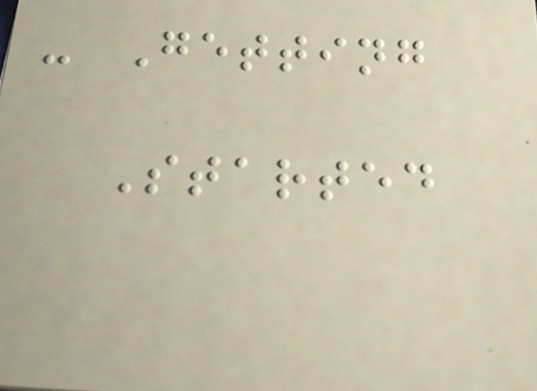- Getting
Started
